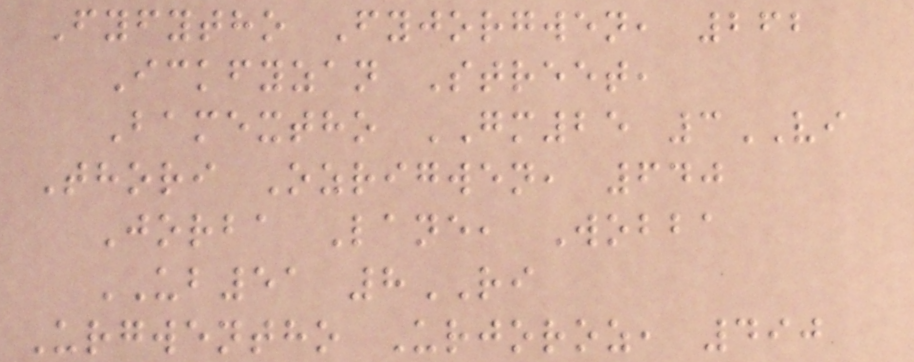Fyfytho Fyjorgwen, 262
Ickfyzan Street,
Bamextho GM25 3VI
Thori Ozrigwen, 640
Jorba Lane, Wobba
UB51 8RI
Urgwentho Urjoroz, 490
